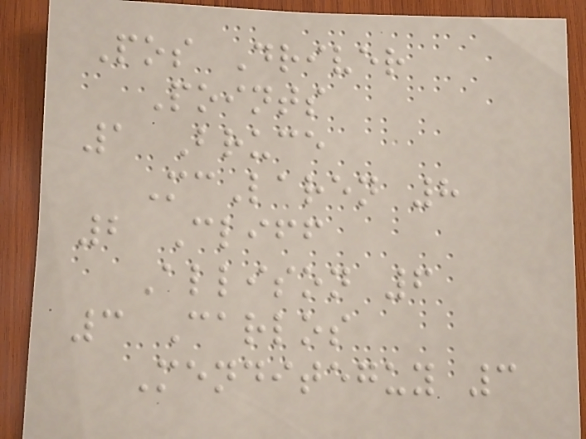Pos Driver
Points
1 Bruce
McLaren 8
2 Cliff
Allison 6
3 Carlos
Menditeguy 3
